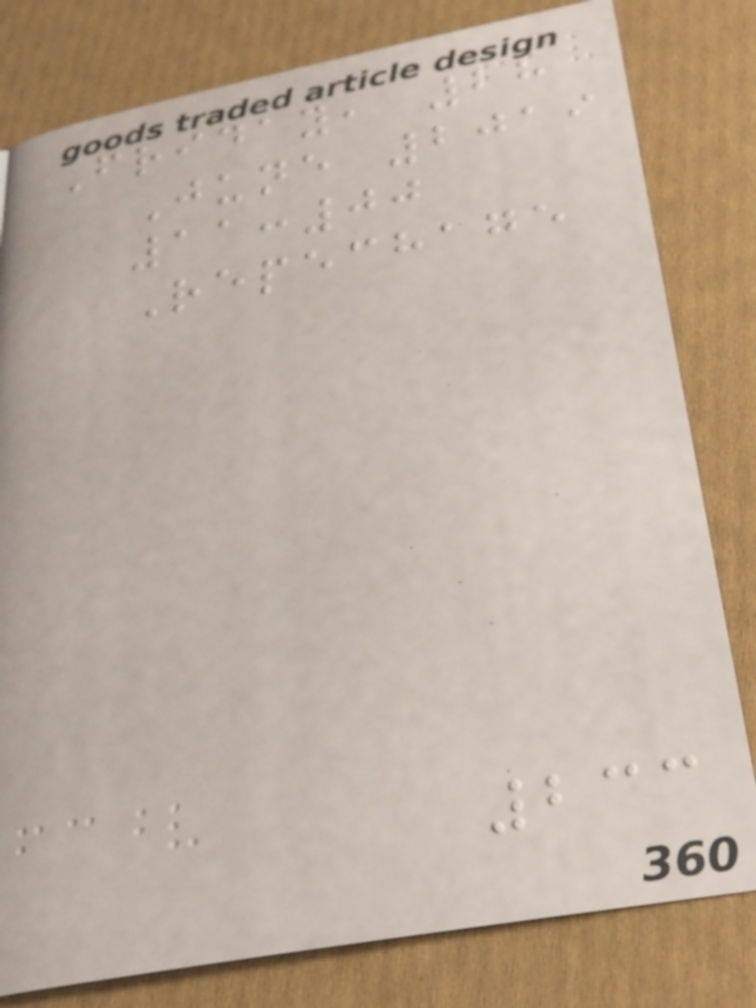Friday, 28
June 2019
11:00
Repechage
233
